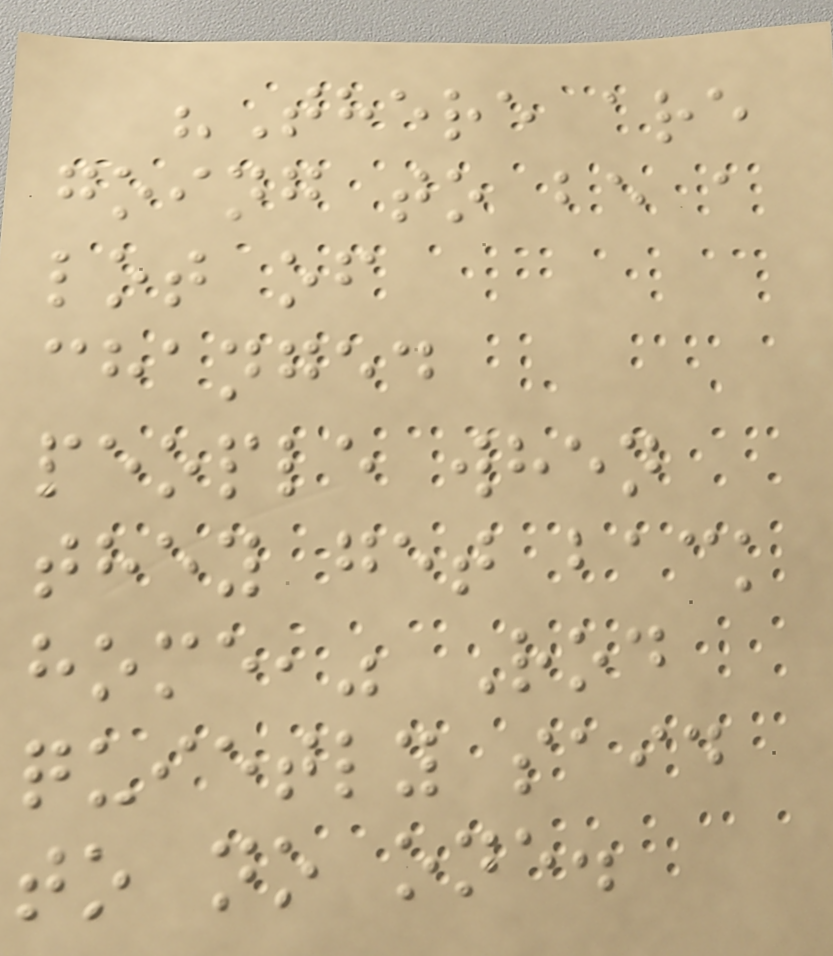"There are
going to be a
lot of
changed
people when
they get back
home," Rod
quietly said
to no one.
